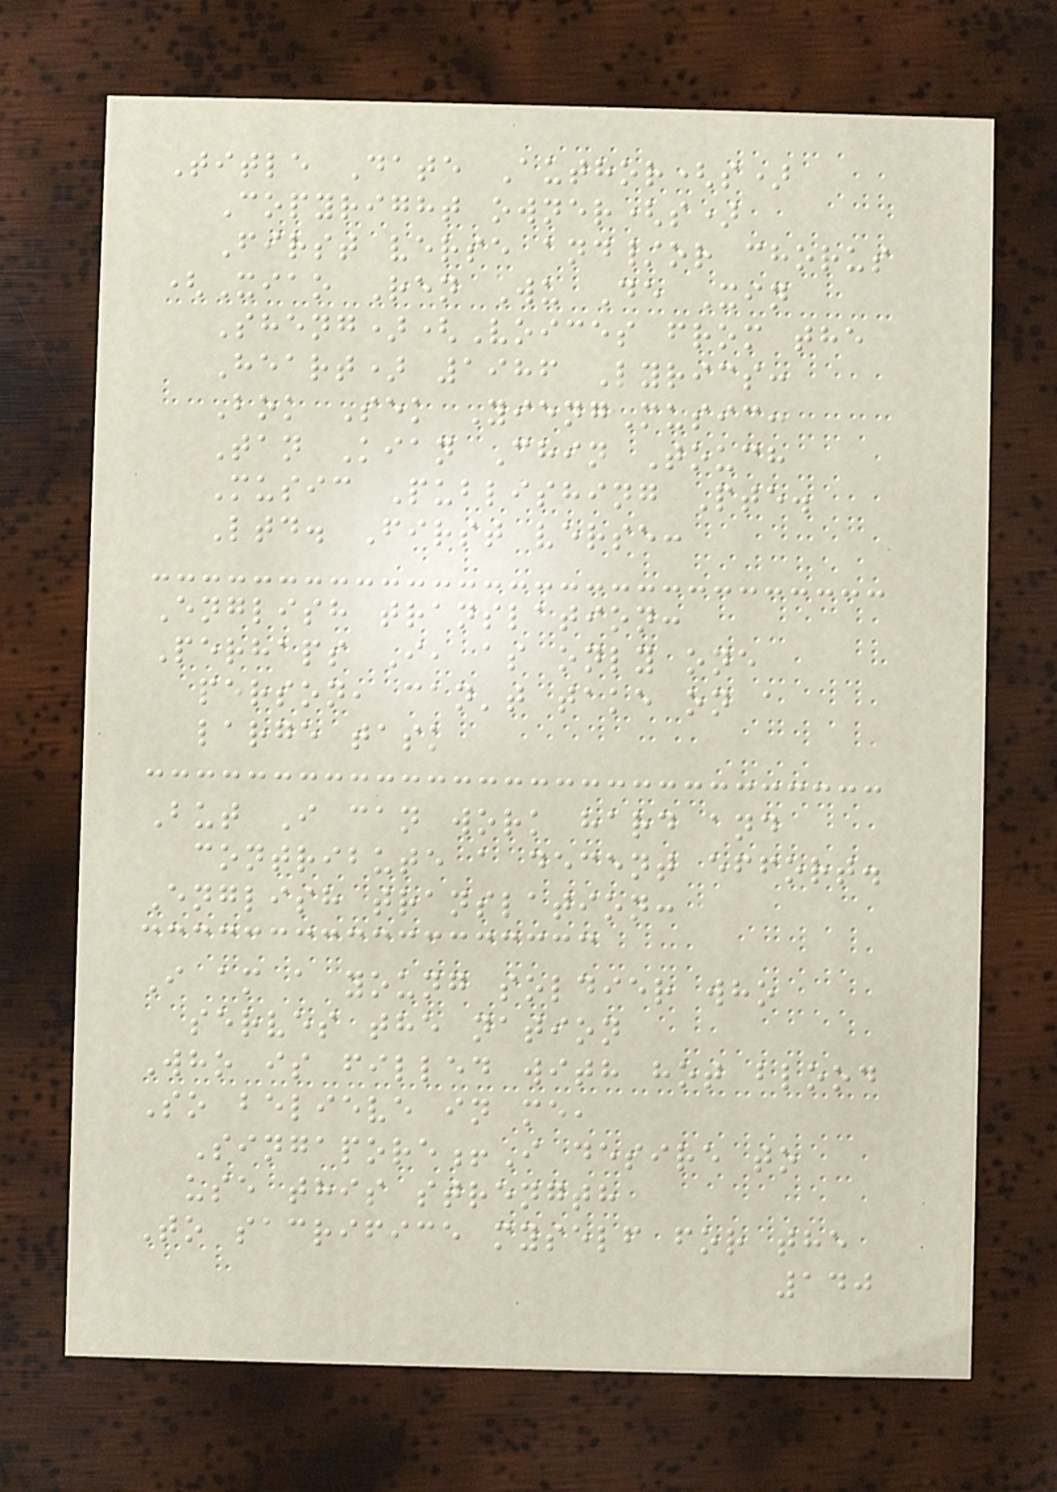Title Date Author(s)
Copyright owner(s)
First verse and/or chorus
(Xiao Ren Wu De Xin
Sheng)(Voices from the
Heart) 1986 Lyrics:
Bok Sek YiengMusic:
Tan Kian Chin Touch
Music Publishing Pte.
Ltd. First verse:
English translation:
Perhaps I, as only one
person, can't take on a
large task
But I can work hard and
contribute a decent effort.
English translation:
I am a young soldier who
serves the nation
Who is filled with hot blood
So believe in me,
Singapore!I desire to
use this strength
To sacrifice myself for the
140
